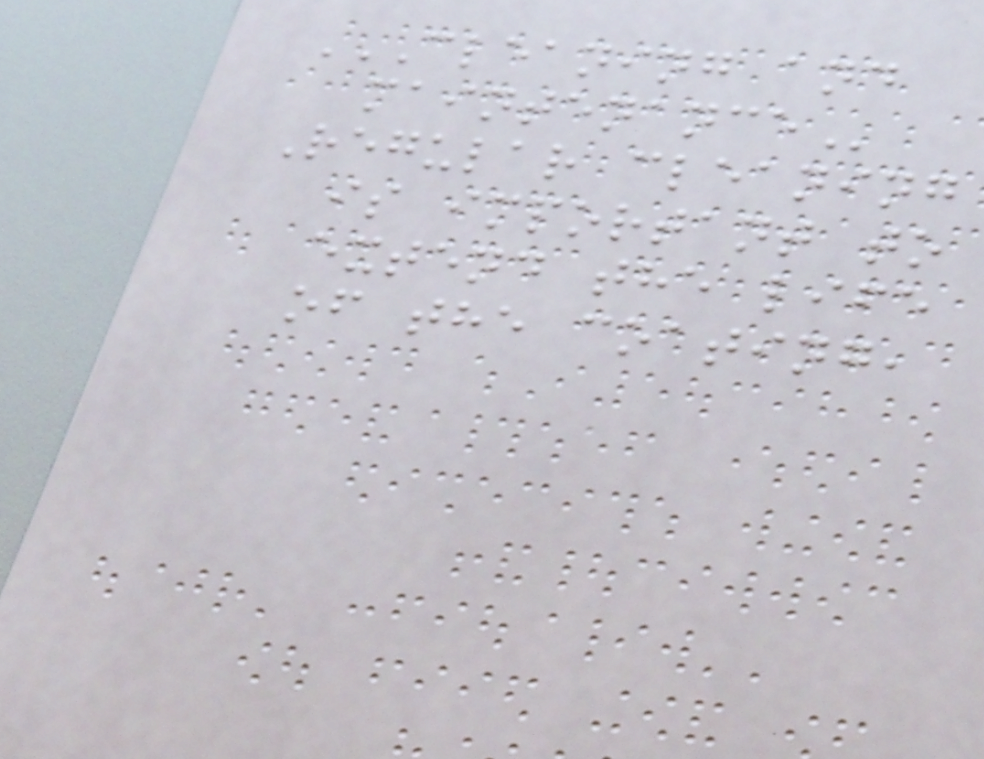CLEANING AND
MAINTENANCE
Regular cleaning
is important to
extend the life
of the coating,
